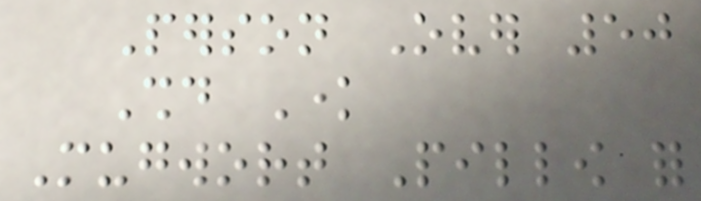Person Over 50
Should Know
Mugwort Pillow for
